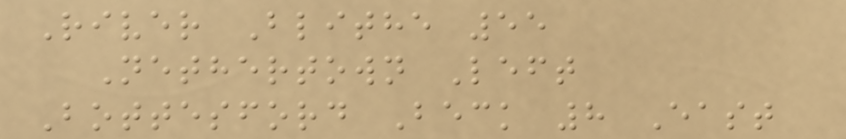River Blithe 55
Nethertown Left
Bottesford Beck 8 East
